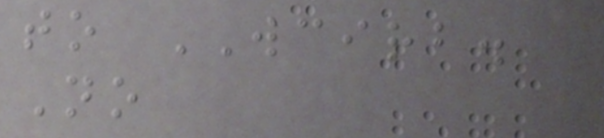to WCIRB.
No
